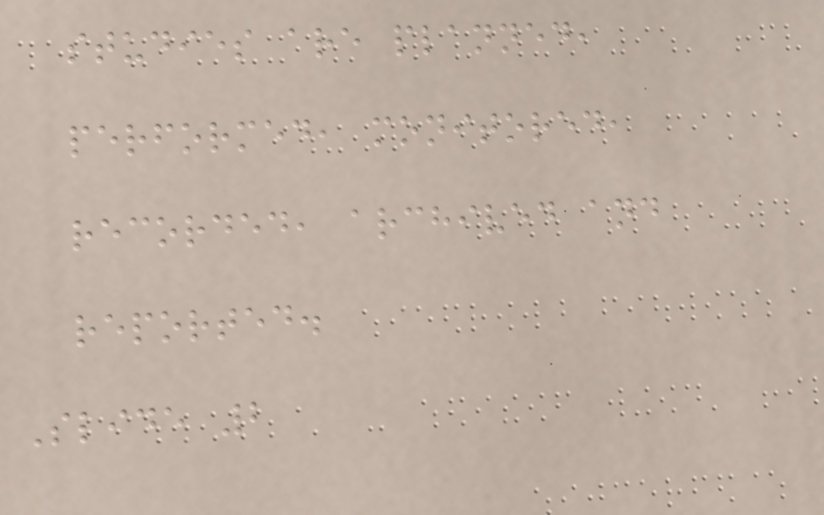studies are planned,
performed, monitored,
recorded, archived and
reported.
Slide 2
